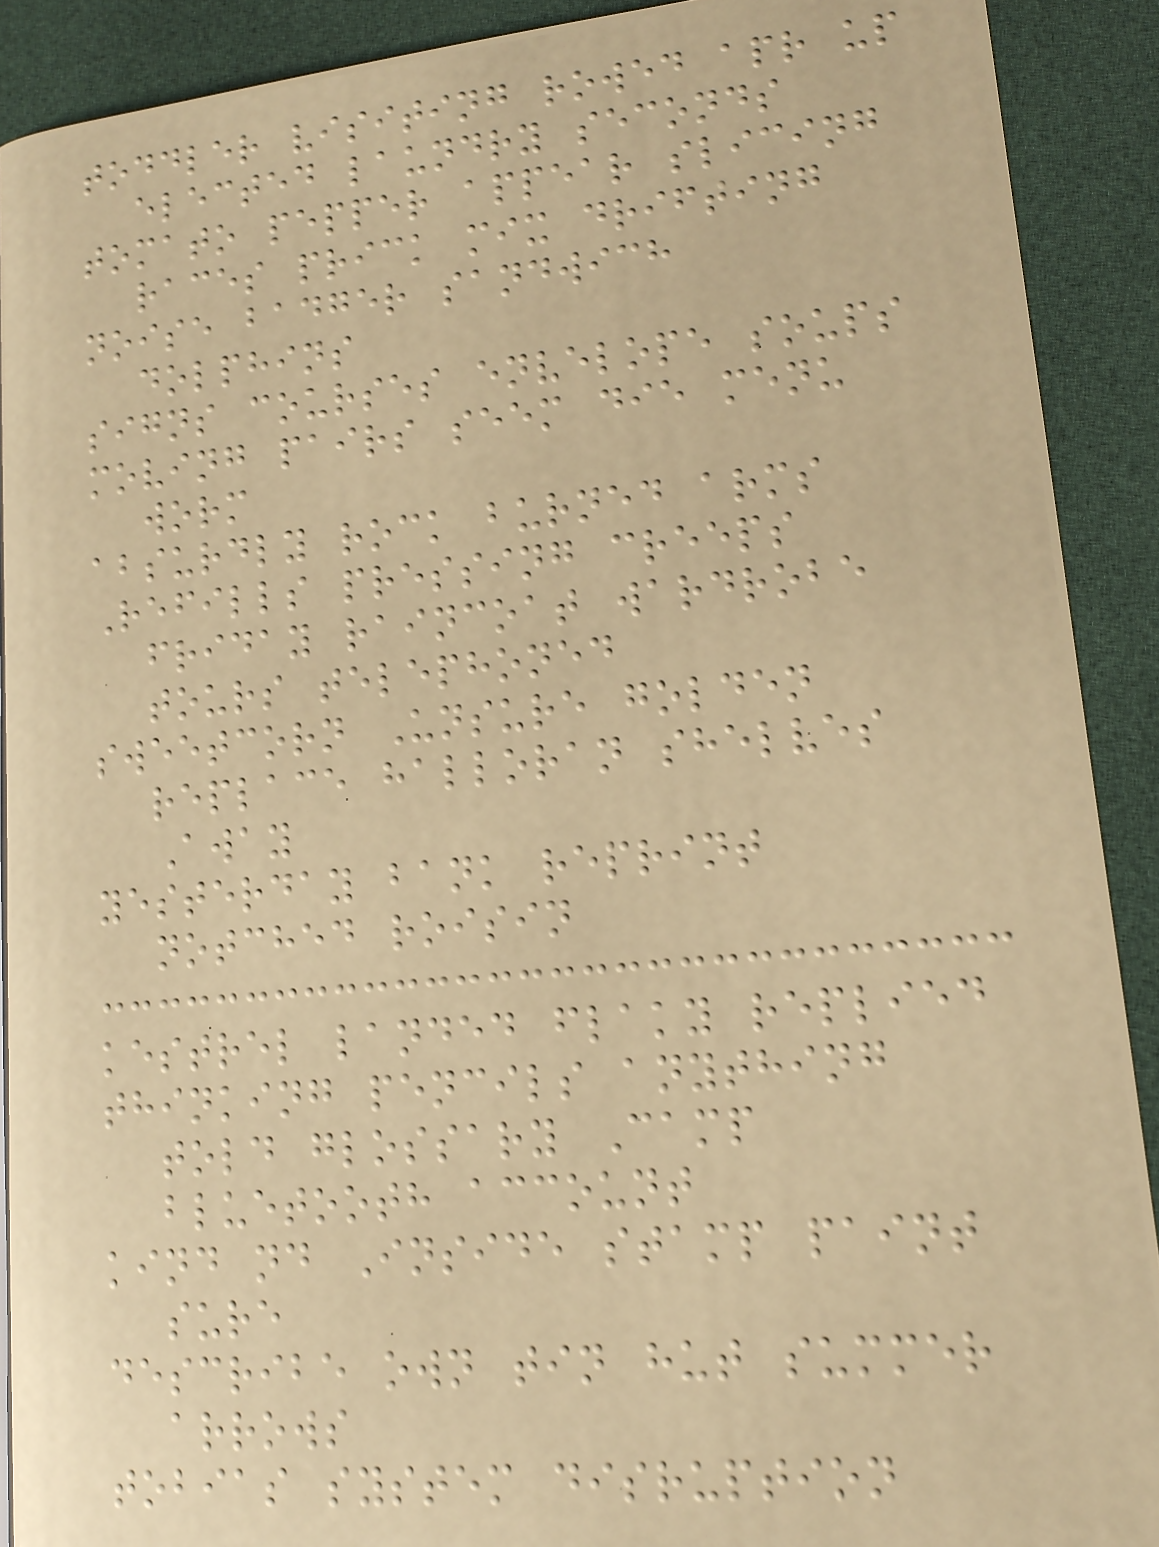toddler visiting rowed apr up
elected laundry seconds
tomato pepper appear slicing
races prick mix drifting
noise badger sandwich
dolphins
signs courses envelope soups
moving pairs seem die menu
worm
absurdly rock burned arms
Refills pressing creeps
friday raincoat wardrobe
tours telephoned
sweetcorn Unsure golden
replace halloran shelves
Away
yesterday bank reprint
notched roisin
kestrel landed flaky replied
thinking pencils anything
told glossary Camp
bluetooth account
kind nd Inside stamp paint
sure
describe own tin hut summer
arrows
tobias system disruption
